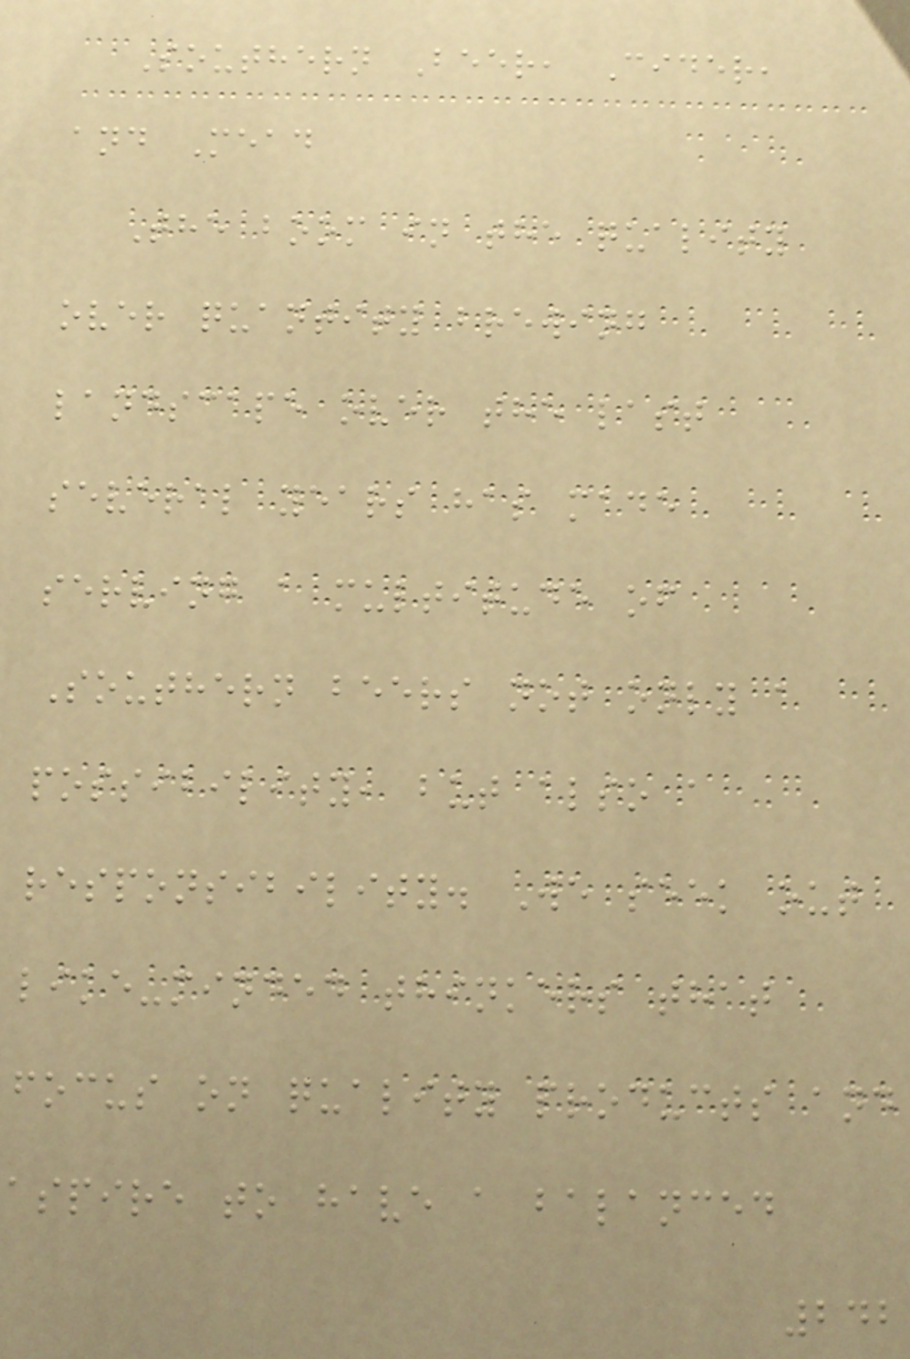Southern Beer, Cider,
and Mead
The boom in the quality
over quantity brewing
landscape over the last
several years has made
serving a multitude of
Southern beers not only a
possibility, but also a
responsibility. We seek out
like-minded thinkers that
focus on quality products and
aspire to have a balanced
242
